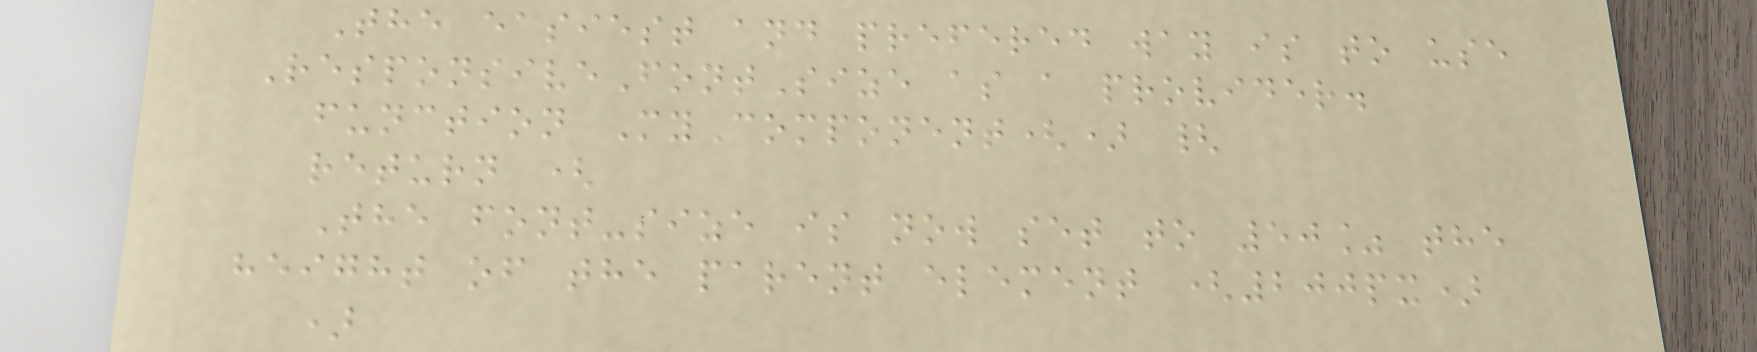The easiest and prefered way is to use
ResponsiveFontSize as a provider.
function MyComponent() {
return (
The font-size is now set to 50% the
height of the parent element (200px)
)
